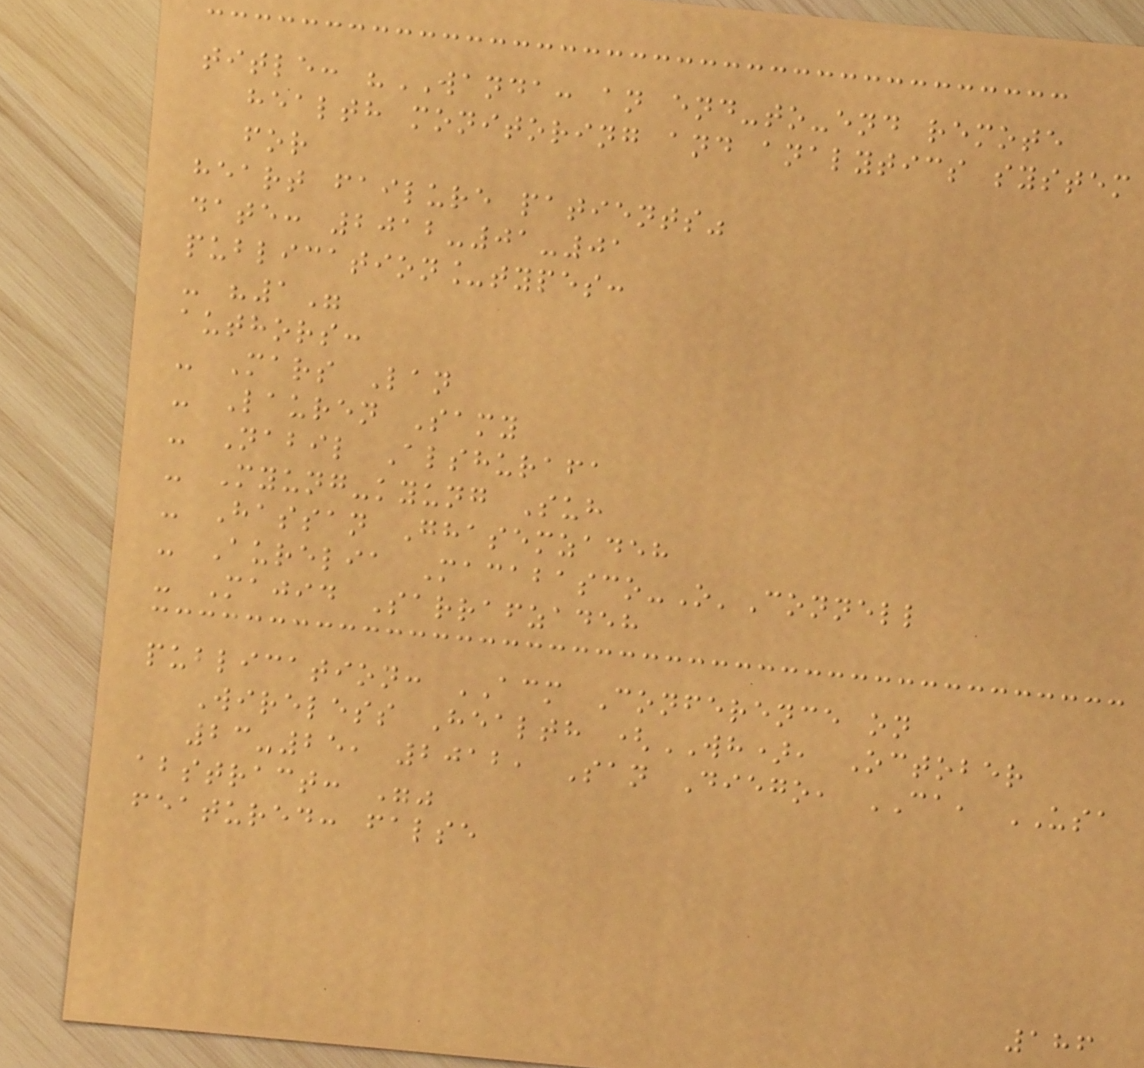title: "WANDA: an end-to-end remote
health monitoring and analytics system
for
heart failure patients"
date: 2012-01-01
publication_types:
- "1"
authors:
- Mars Lan
- Lauren Samy
- Nabil Alshurafa
- Myung-kyung Suh
- Hassan Ghasemzadeh
- Aurelia Macabasco-O'Connell
- Majid Sarrafzadeh
publication: ACM Conference on
Wireless Health (WH), October
23-25, 2012, San Diego, CA, USA
abstract: ""
featured: false
186
